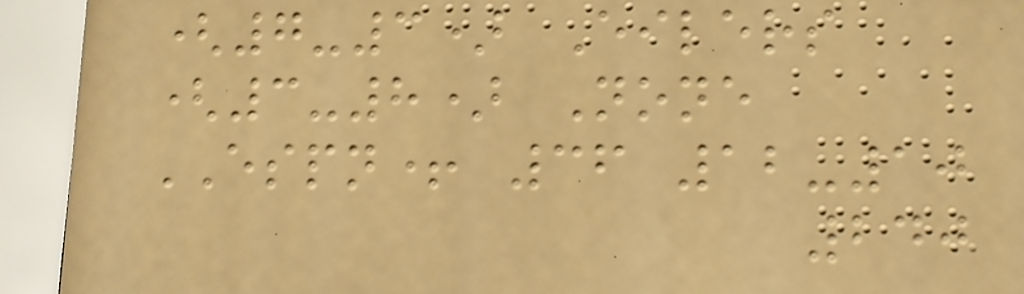(7-3) Eilers
(3-8) None
ESPN+ 36 12-10
240
